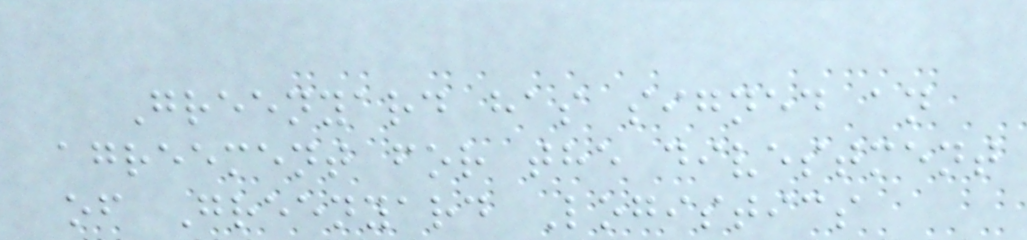Greenyard has signed an
agreement for the divestment
of Greenyard Logistics
